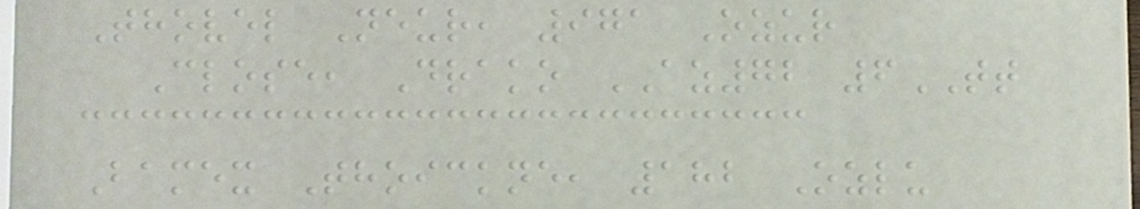Thovel Neur, 971 Ozur
Close, Drako AZ72 6TT
Bamex Thoickne, 182 Ozlu
